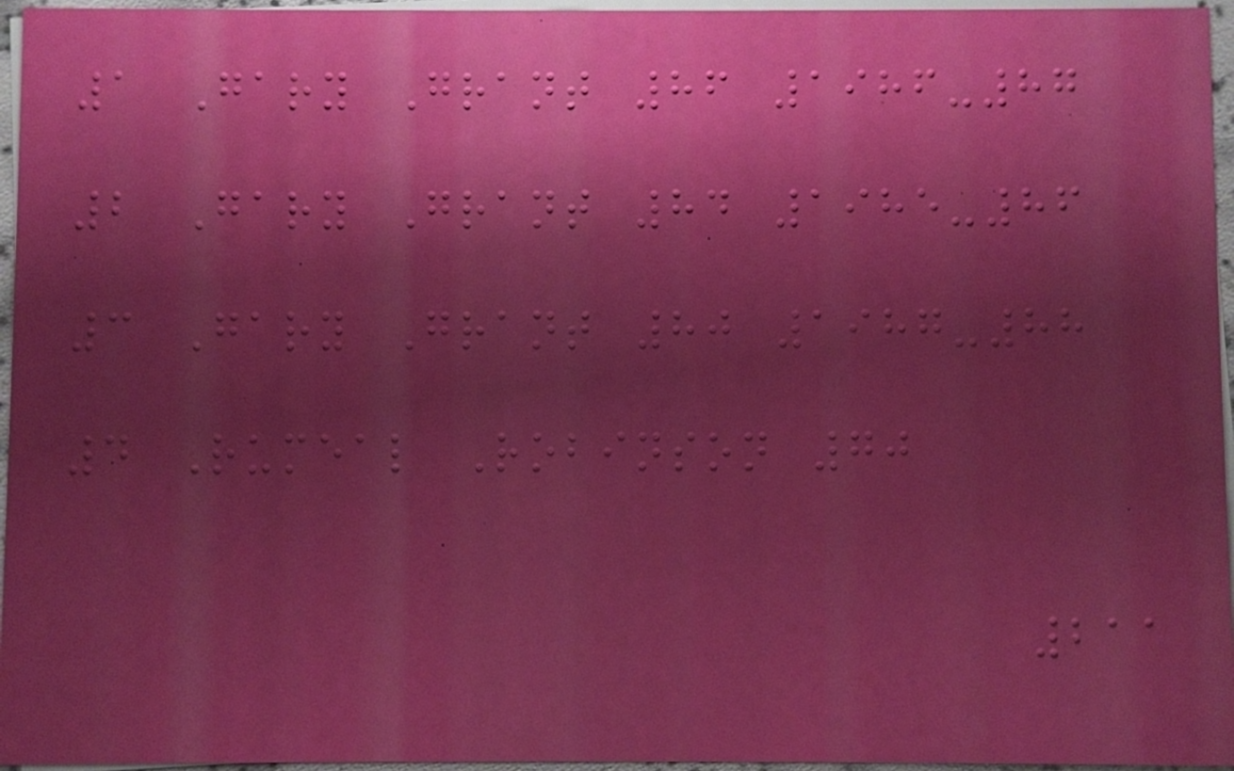1 Gary Grant 86 1986-87
2 Gary Grant 84 1985-86
3 Gary Grant 80 1987-88
4 Rumeal Robinson 70
211
